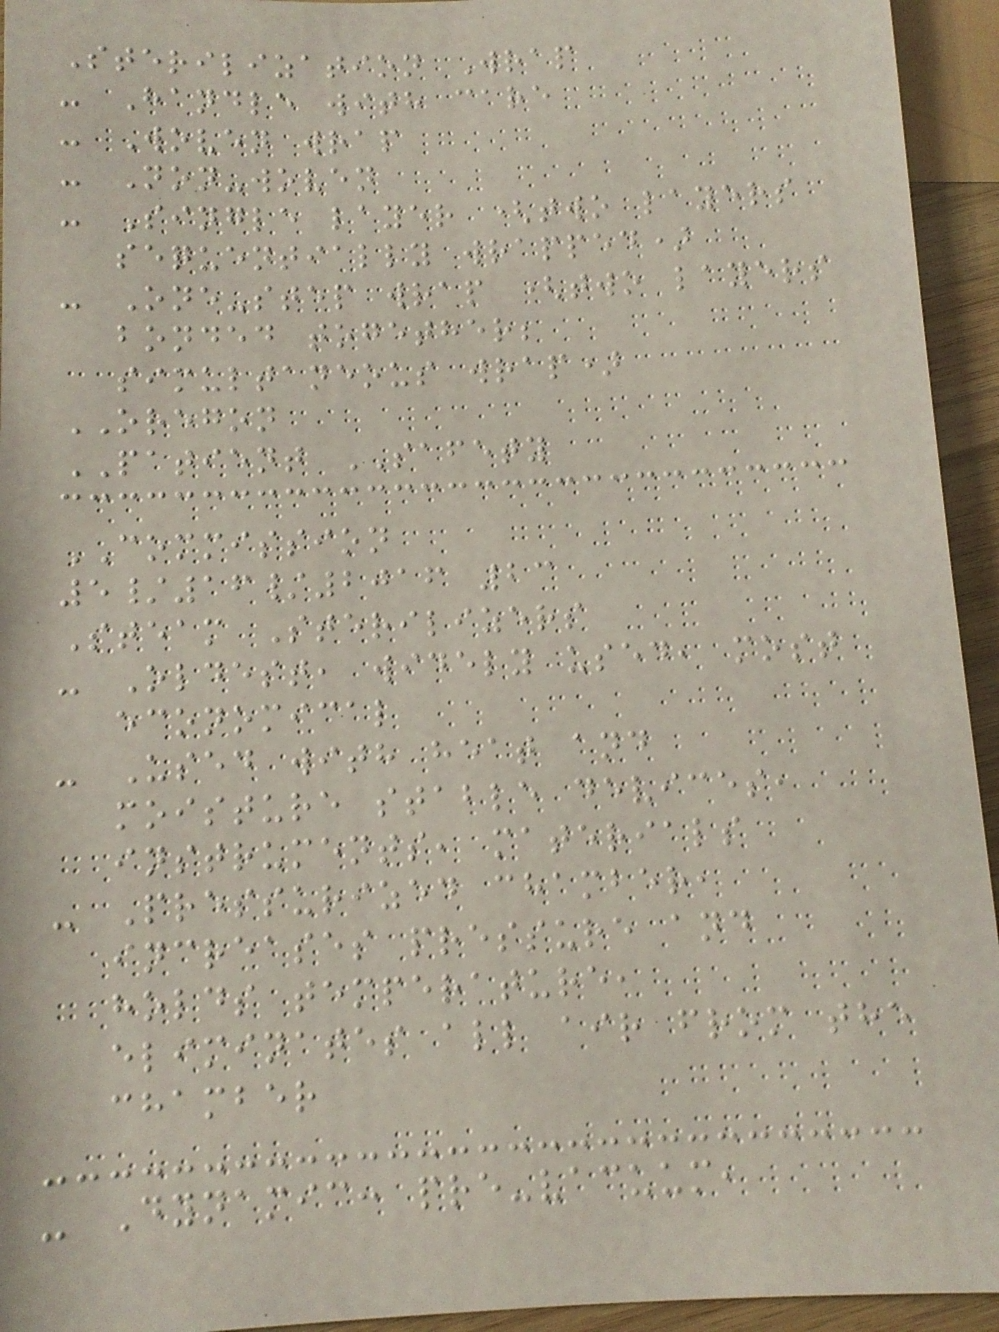Sterilization Wrap
- Handle with care
- Woven wrap
- Non-woven
- Single layer (two layers
sequentially wrapped)
- One-step wrap (two layers
bonded together;
simultaneous wrap)
OREGON
PATIENT SAFETY
COMMISSION
5/16/2016 23
Steam Sterilizers
- Oldest, widely used, most
economical
- Used with heat and
moisture stable devices,
instruments, materials
- Pressurized chamber,
increases pressure and
holds temperature,
eliminates all air from the
chamber
- Dynamic: pre-vacuum,
